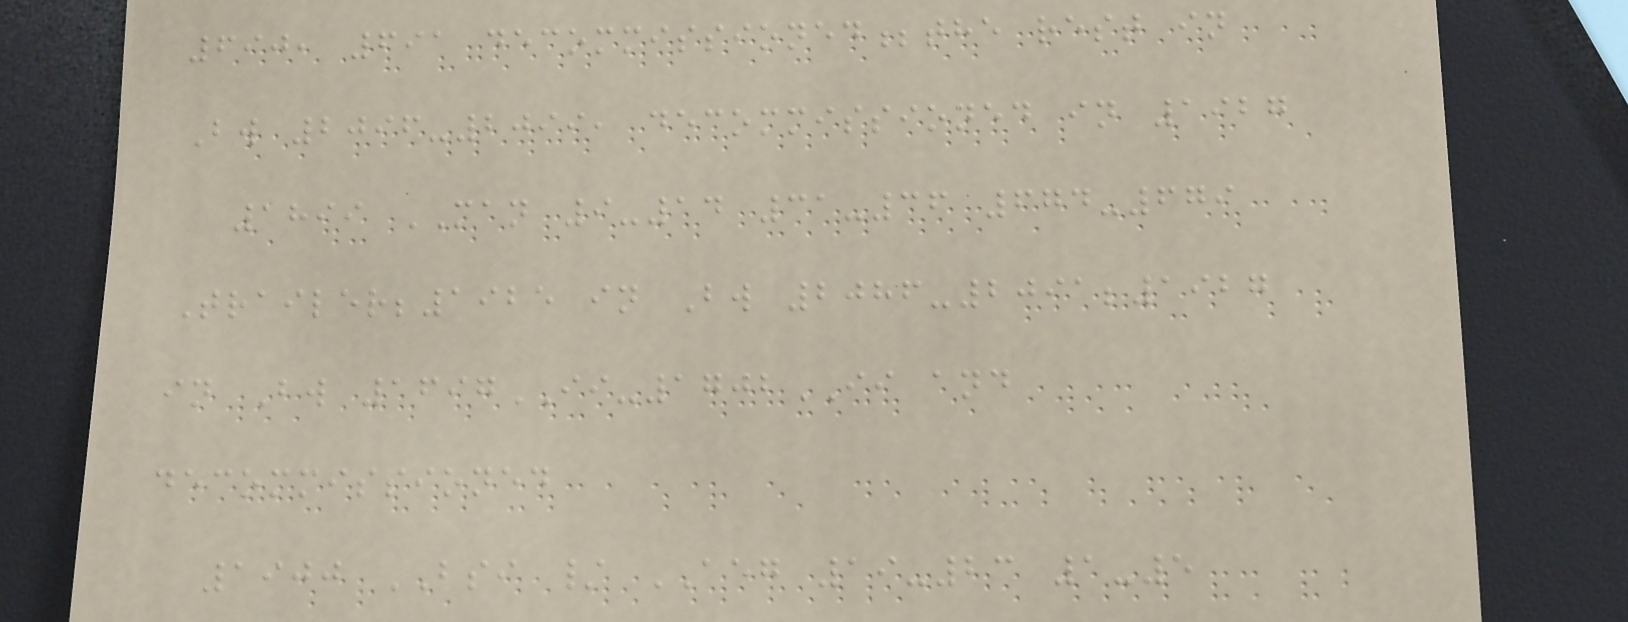690, 691 decommissioned;the rest in
Bw 2096-2099, decommissioned in 1927
1899 MAN 9-14 31-36 674-679
Trailer;1925 in Bw 2086-2091;1927
in Bw 1697II-1702II and
decommissioned
1900 BSI / AEG 19-23 1-5
